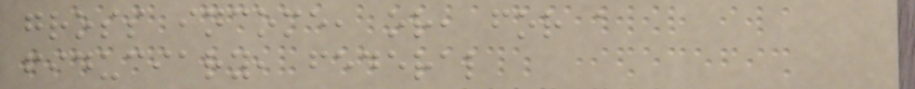gross income, or, for a
fiduciary, federal
